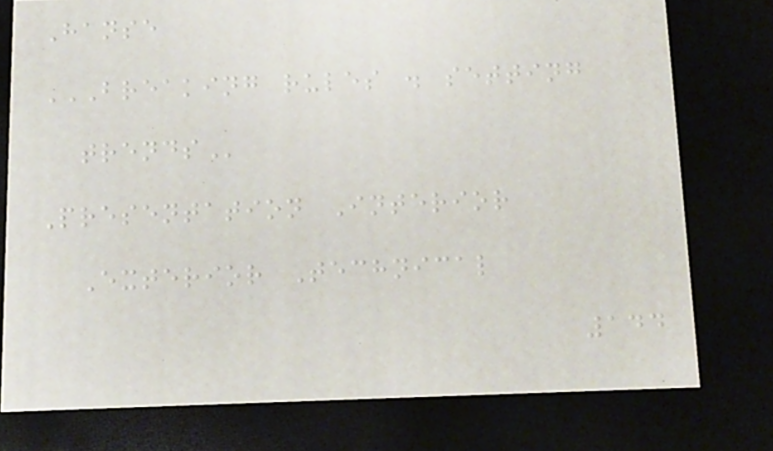Hanse
BREAKING RULES . SETTING
TRENDS
Presentation Interior
Exterior Technical
144
